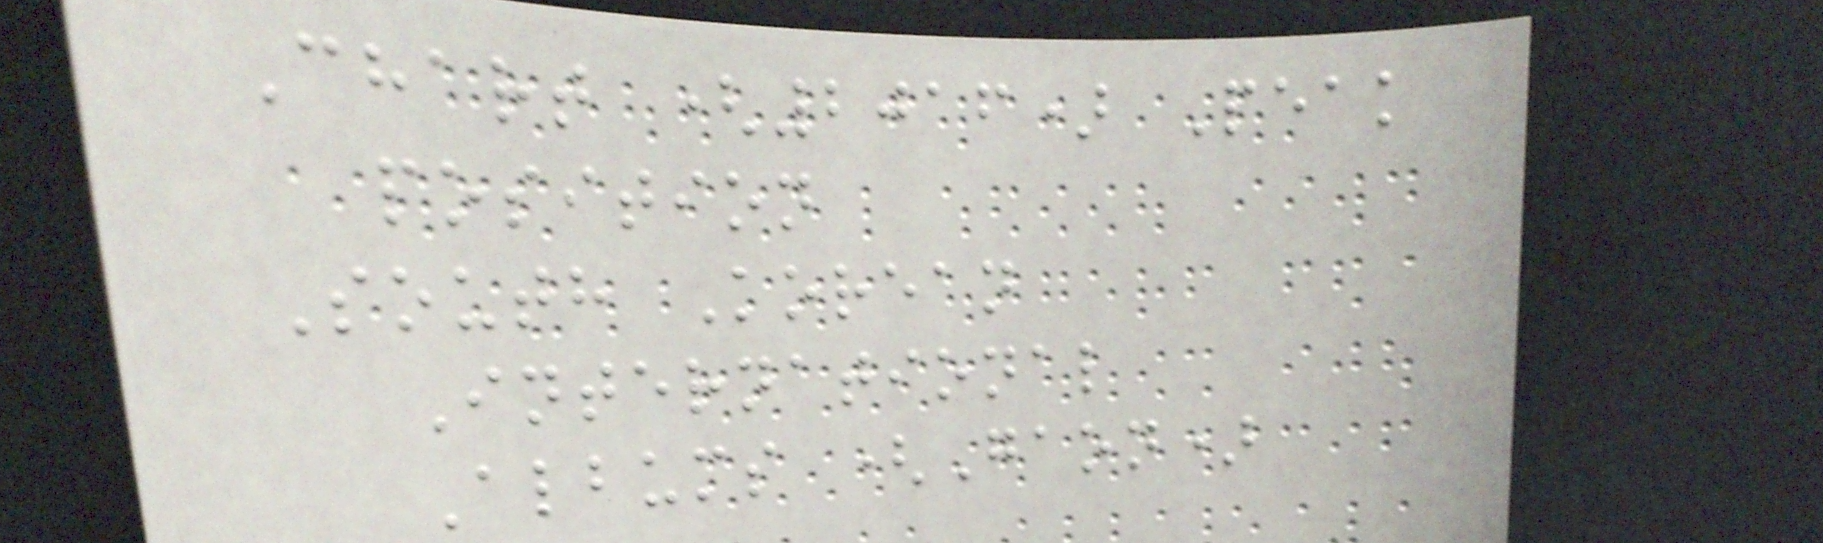Chart (2016) Peak
position
South Korean
International
Albums (Gaon)
